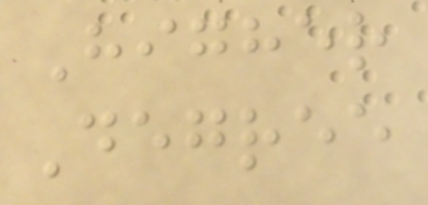Higher
Degree
